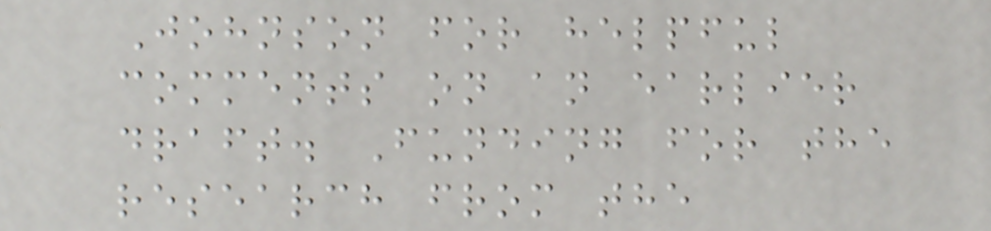Johnson for helpful
comments on an earlier
draft. Funding for the
research from the
